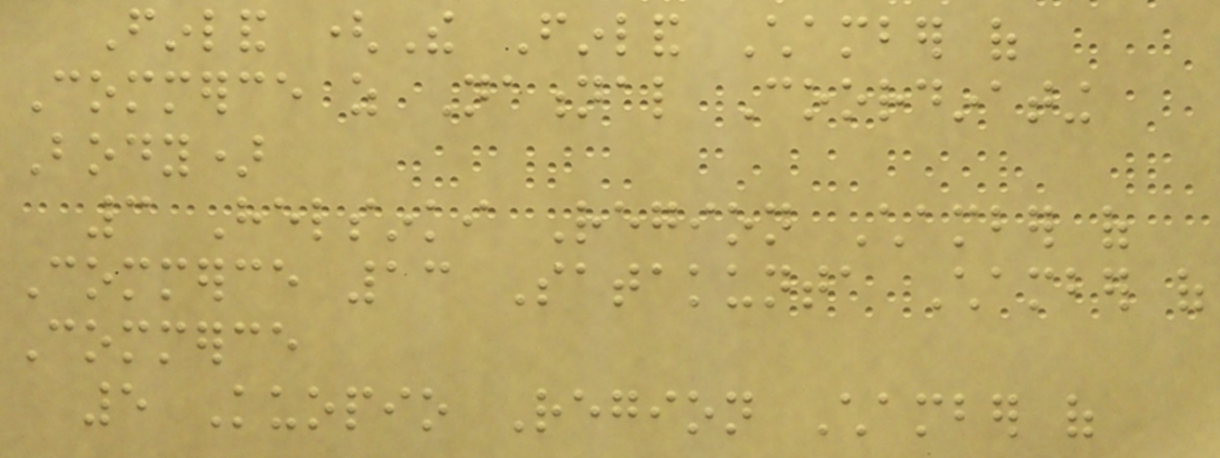Finland (The Finland Chamber of
Commerce as National Coordinating
Body)
3 Helsinki Region Chamber of
Commerce 13 Satakunta Chamber of
Commerce
5 Kuopio Region Chamber of
